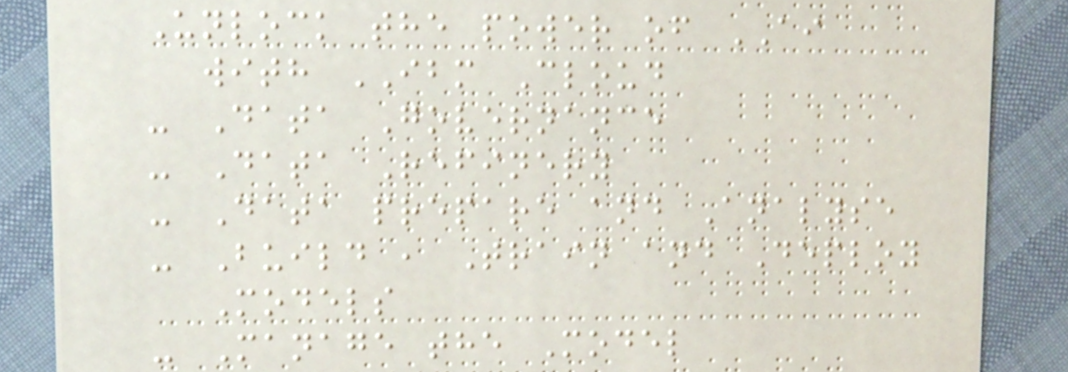Unlock the power of AI
with IBM Cloud
- Data Governance
- Data Refinery
- Data prepare and Analyse
- Build , Train and Deploy
Models
- Manage the Model
